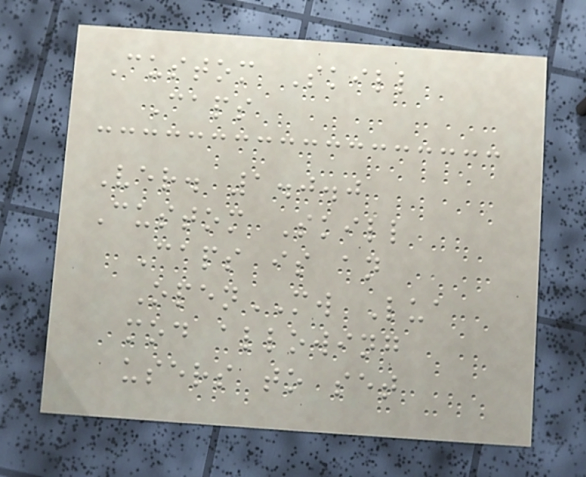Custom Skill
Caps
Ver. 1.0.0
Custom Skill
Caps is an
OpenMW Lua
mod allowing
users to set
